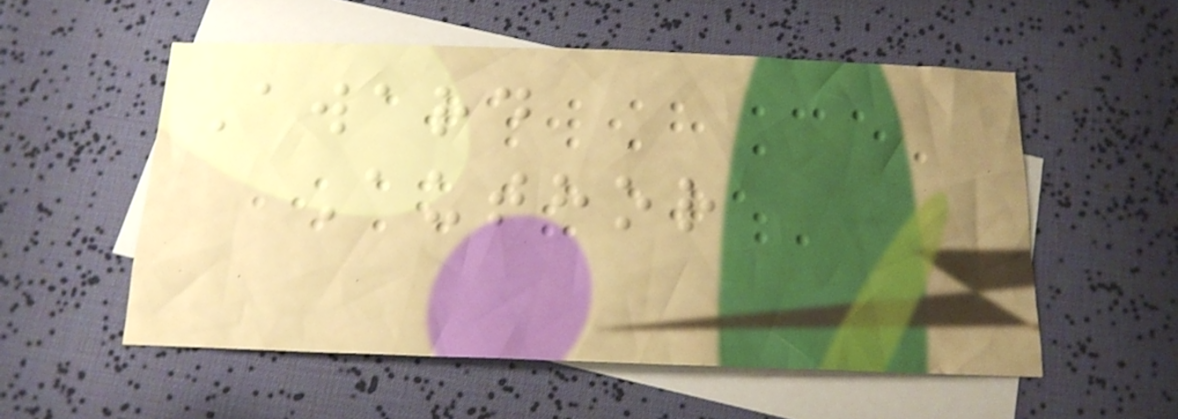Award
Author
